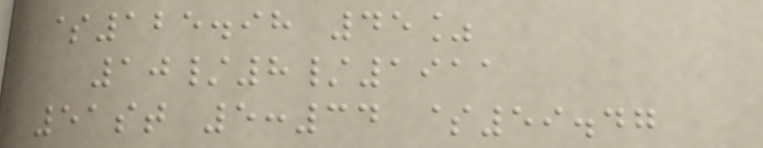$125.98 45%
10/8/1911
51st 5:34 $59.47
